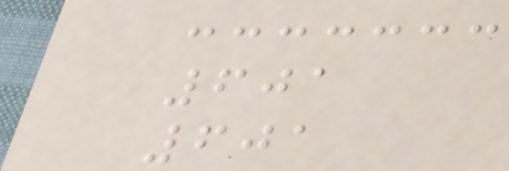601
601
